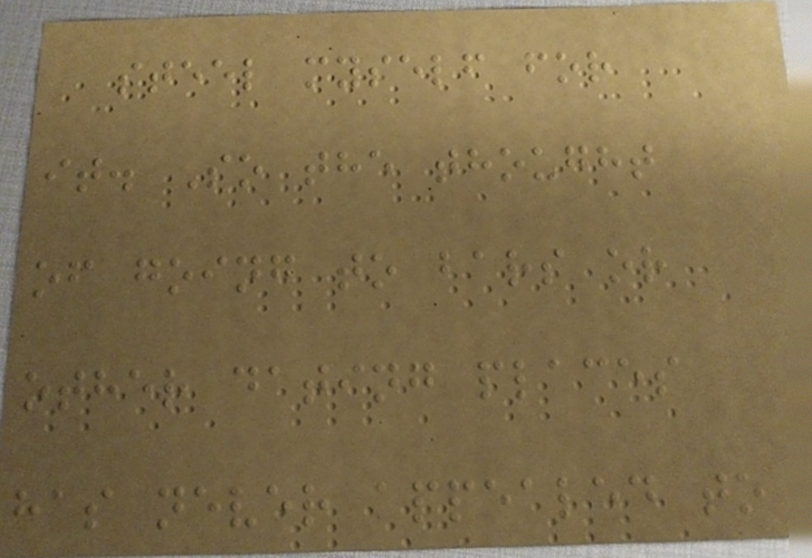steel myself for
it. So the thought
of going to bars or
other dating places
has never appealed to
